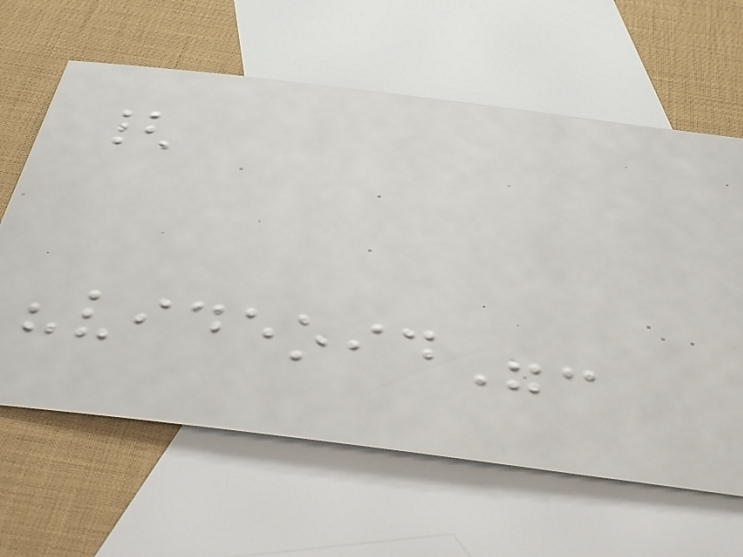{
"videoid":
